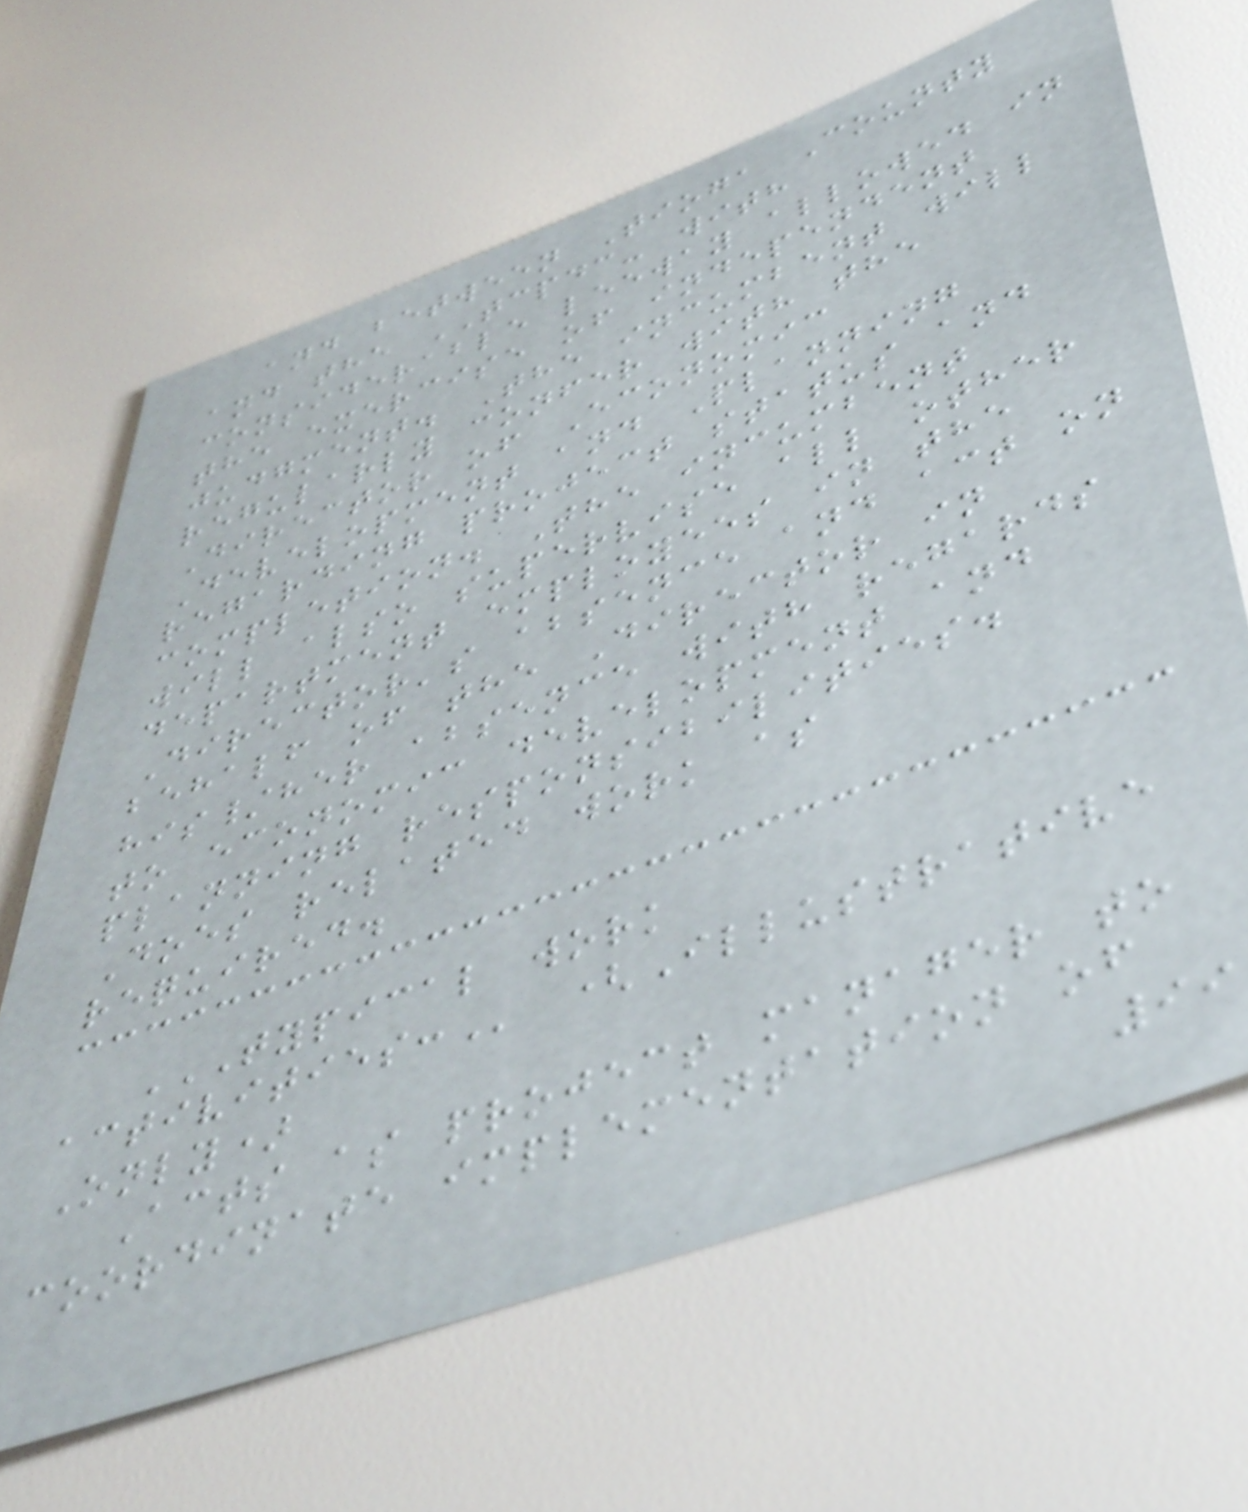and between Tioga County
and the TCPDC- with
considerable leeway allowed in
the exercise of independent
judgment. The incumbent will
regularly confer with the
Director of Economic
Development and Planning
regarding project status and
completion. The incumbent
will also supervise all other
department employees in the
Director's absence and act on
behalf of the Director in
his/her absence with regards
to economic development and
planning responsibilities.
Does related work as
required.
TYPICAL WORK
ACTIVITIES: (Illustrative
Only)
Acts as project manager to
coordinate implementation of
99
